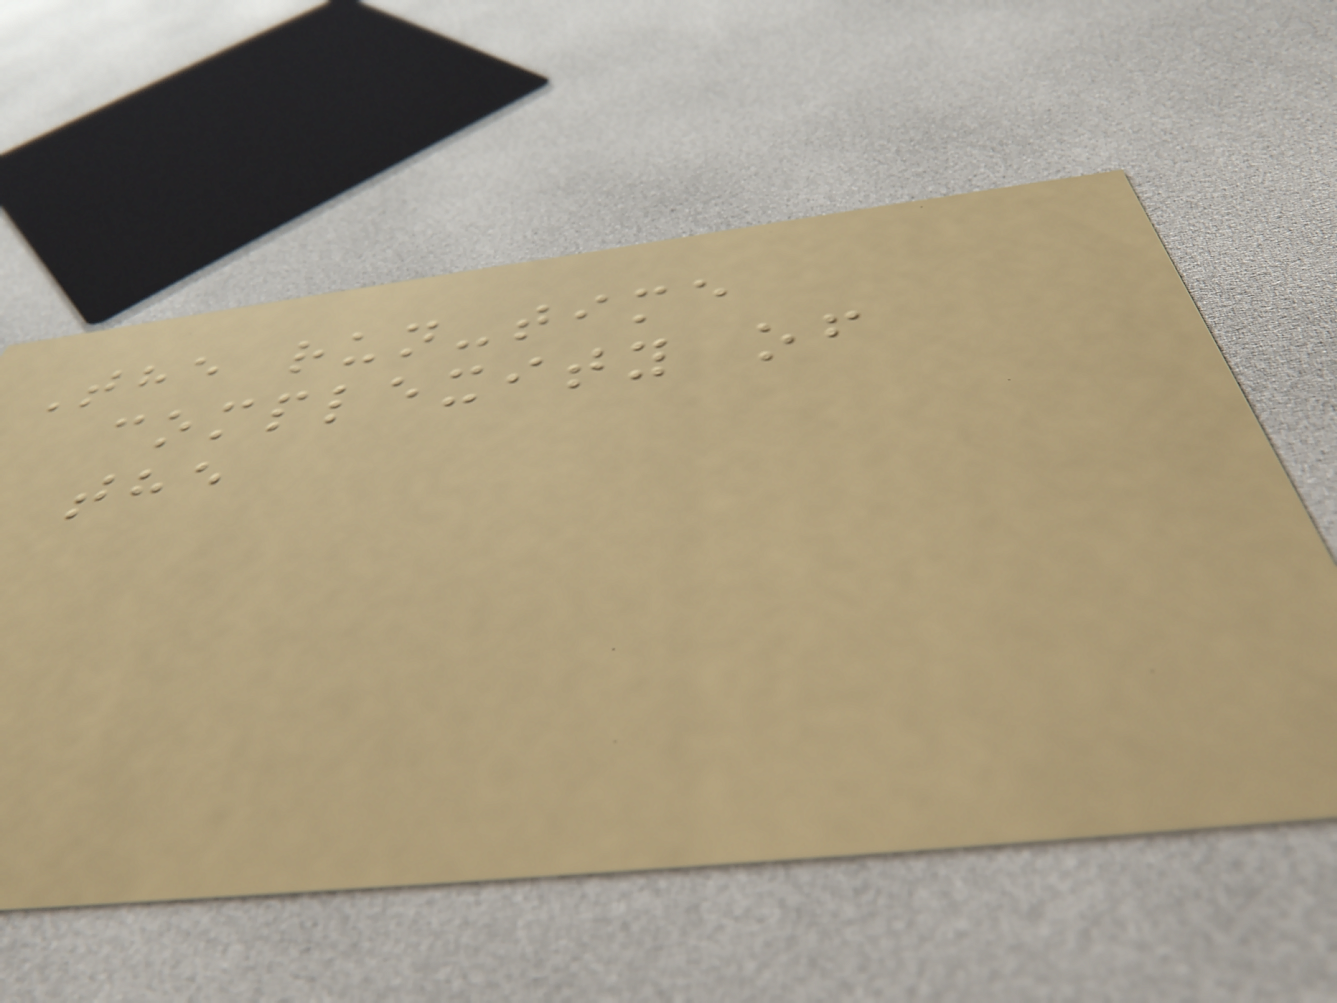The run-time
complexity of
the
